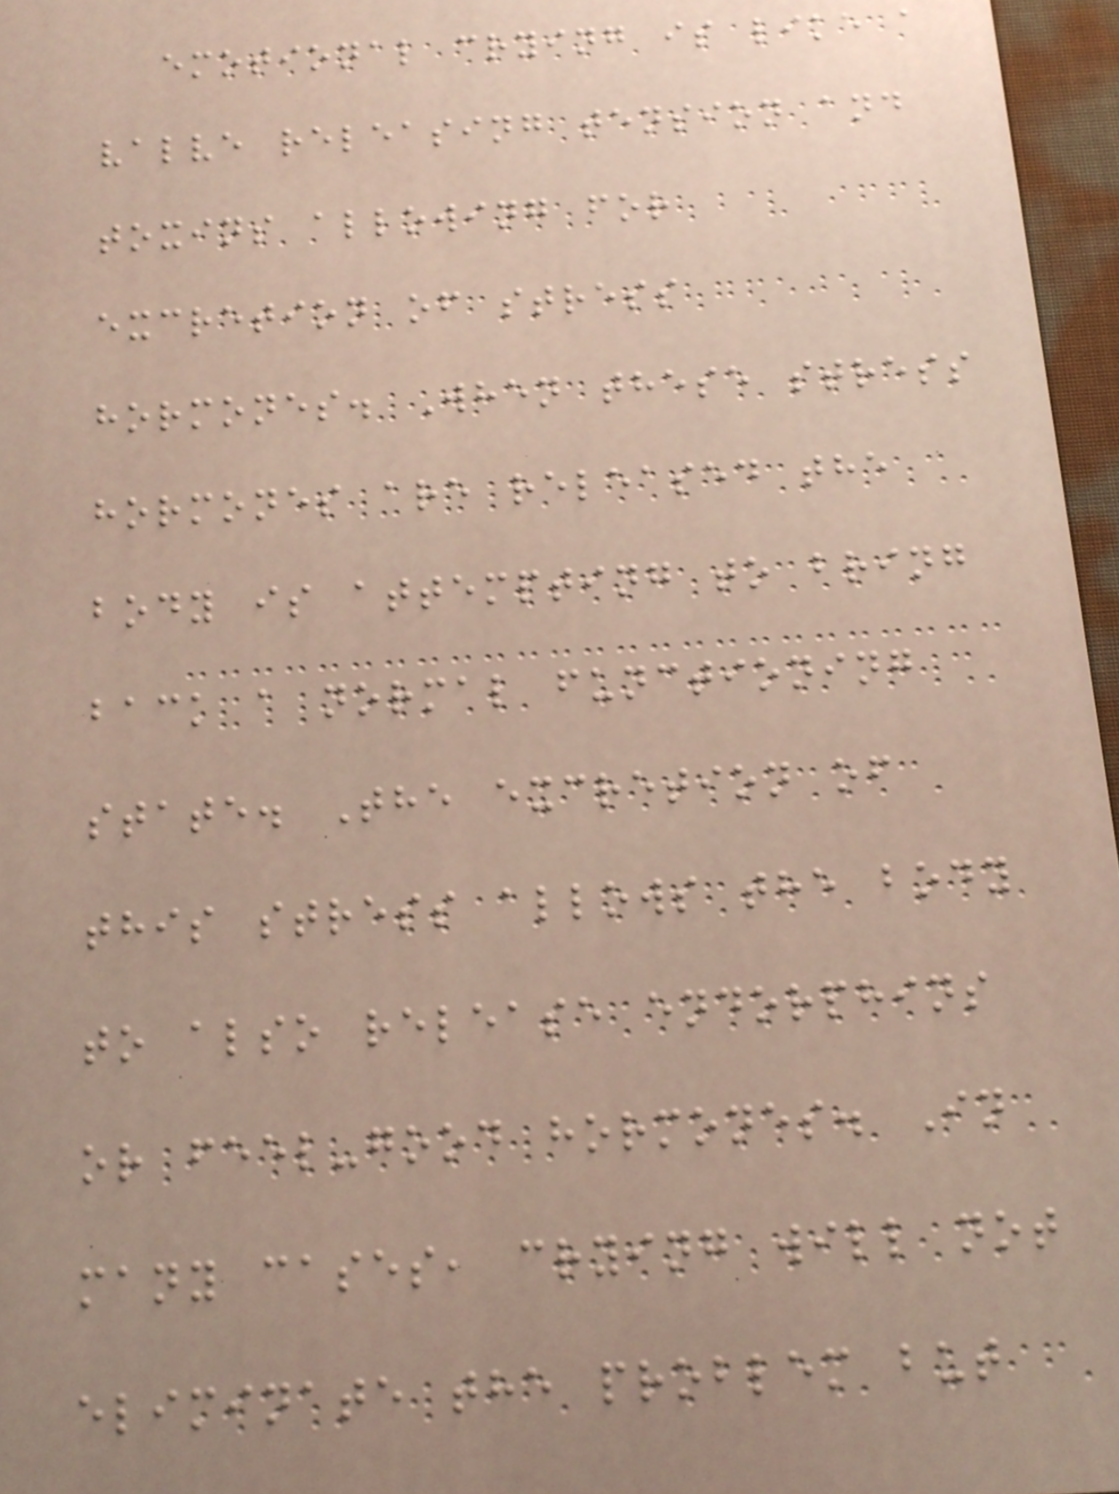emotional crying is like a
valve releasing tension and
toxins allowing for
excretion of stress
hormones. When these stress
hormones are released the
body is attempting to bring
back a normal functioning
state. The excretion of
this stress allows the body
to also release endorphins
or feel-good hormones. In
many cases, crying will not
eliminate the problem but
